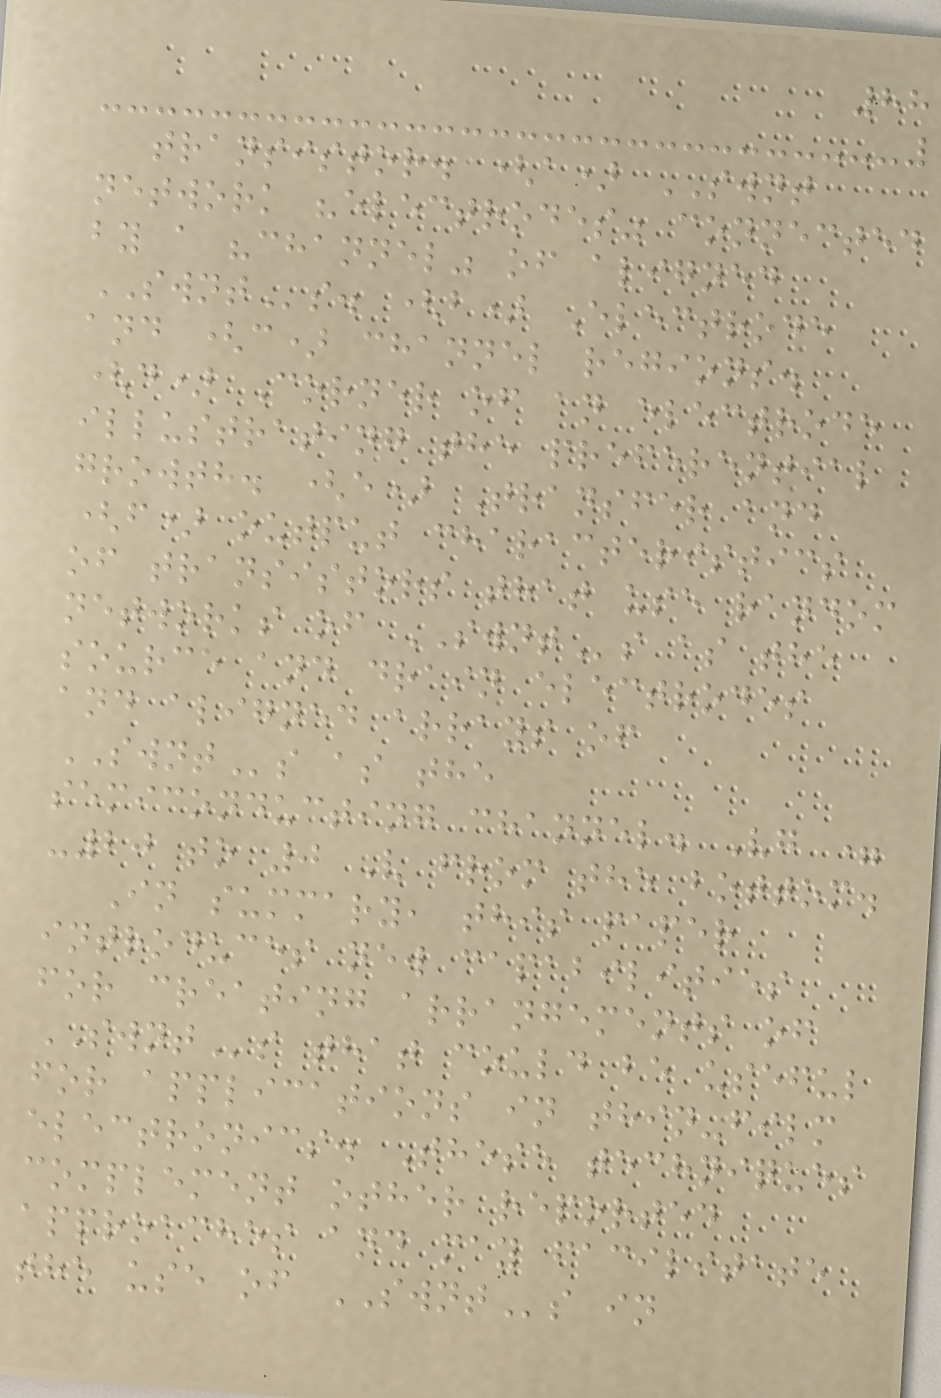88
transistor. (a) SWNT
network "electrodes" connected
by a "channel" of aligned
SWNTs. (b) Electrode
and (c) channel regions.
(d) Corner of an electrode
illustrating the preferential
growth. (e) Transfer and
(f) output characteristics
of transistors that use random
networks of SWNTs as the
source and drain electrodes
and aligned arrays of
SWNTs as the
semiconducting channel. Vg =
-20 to 0 V from the bottom.
In summary, this paper
introduces new capabilities
for creating arrangements of
SWNTs that could be useful
for applications in thin-film
electronics. These techniques
complement other reported
approaches and may facilitate
the use of SWNTs in
